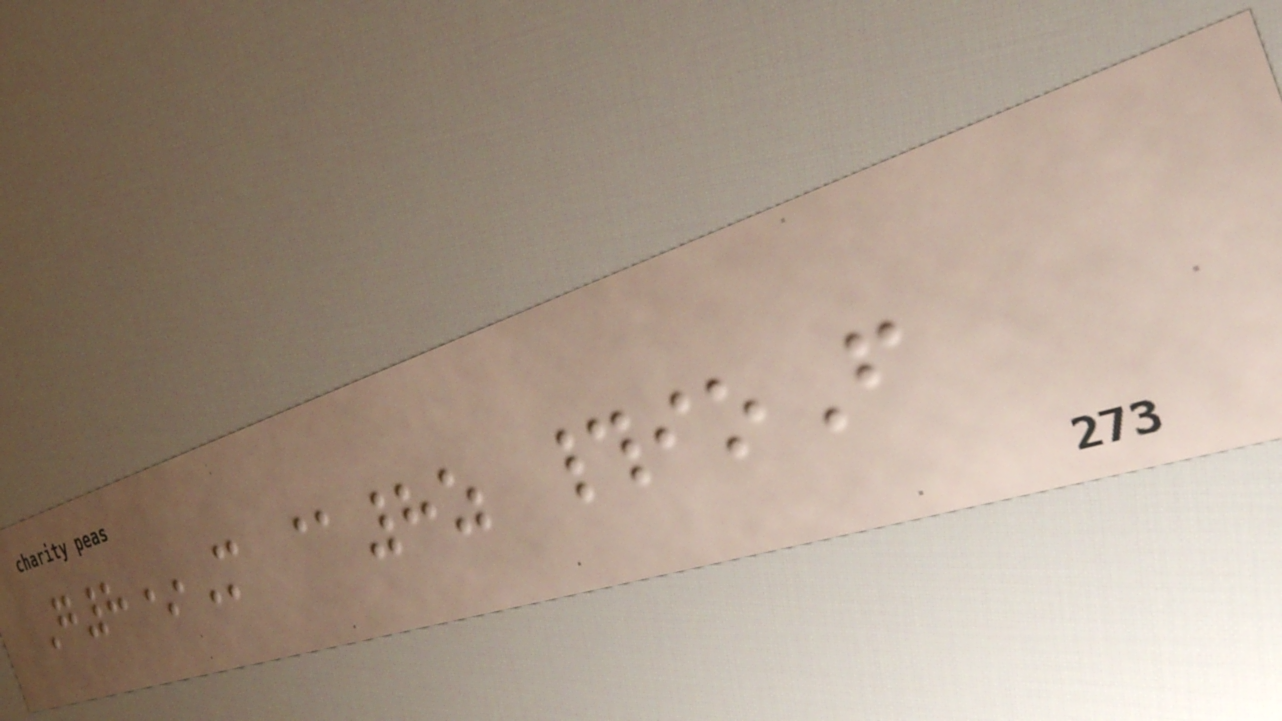G8*M @8z #ioF
